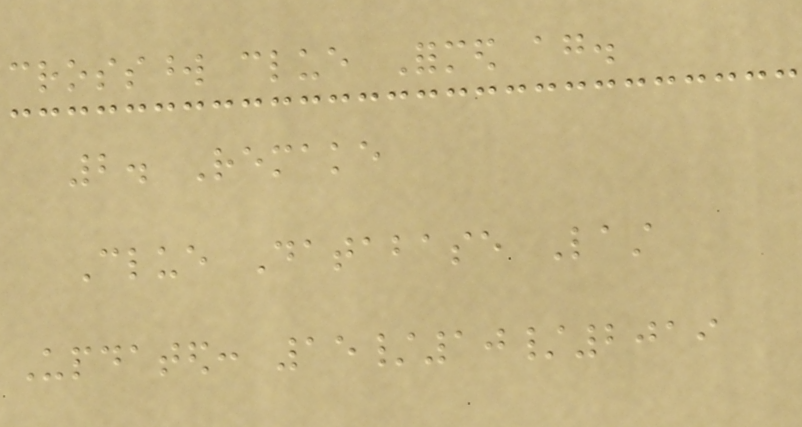crossword clue Formed again.
2. Remake
Clue Database Last
Updated: 15/10/2019
